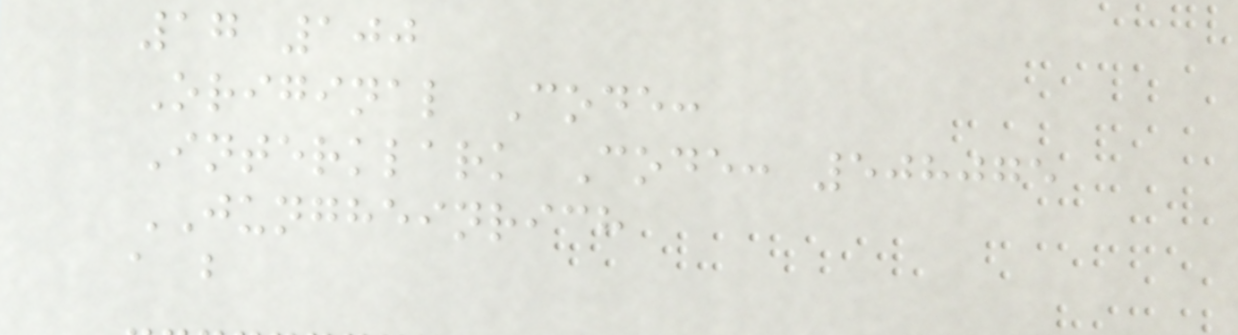17 100
Original Code:
Interklark Code: 508075
JUNGHEINRICH
a b
